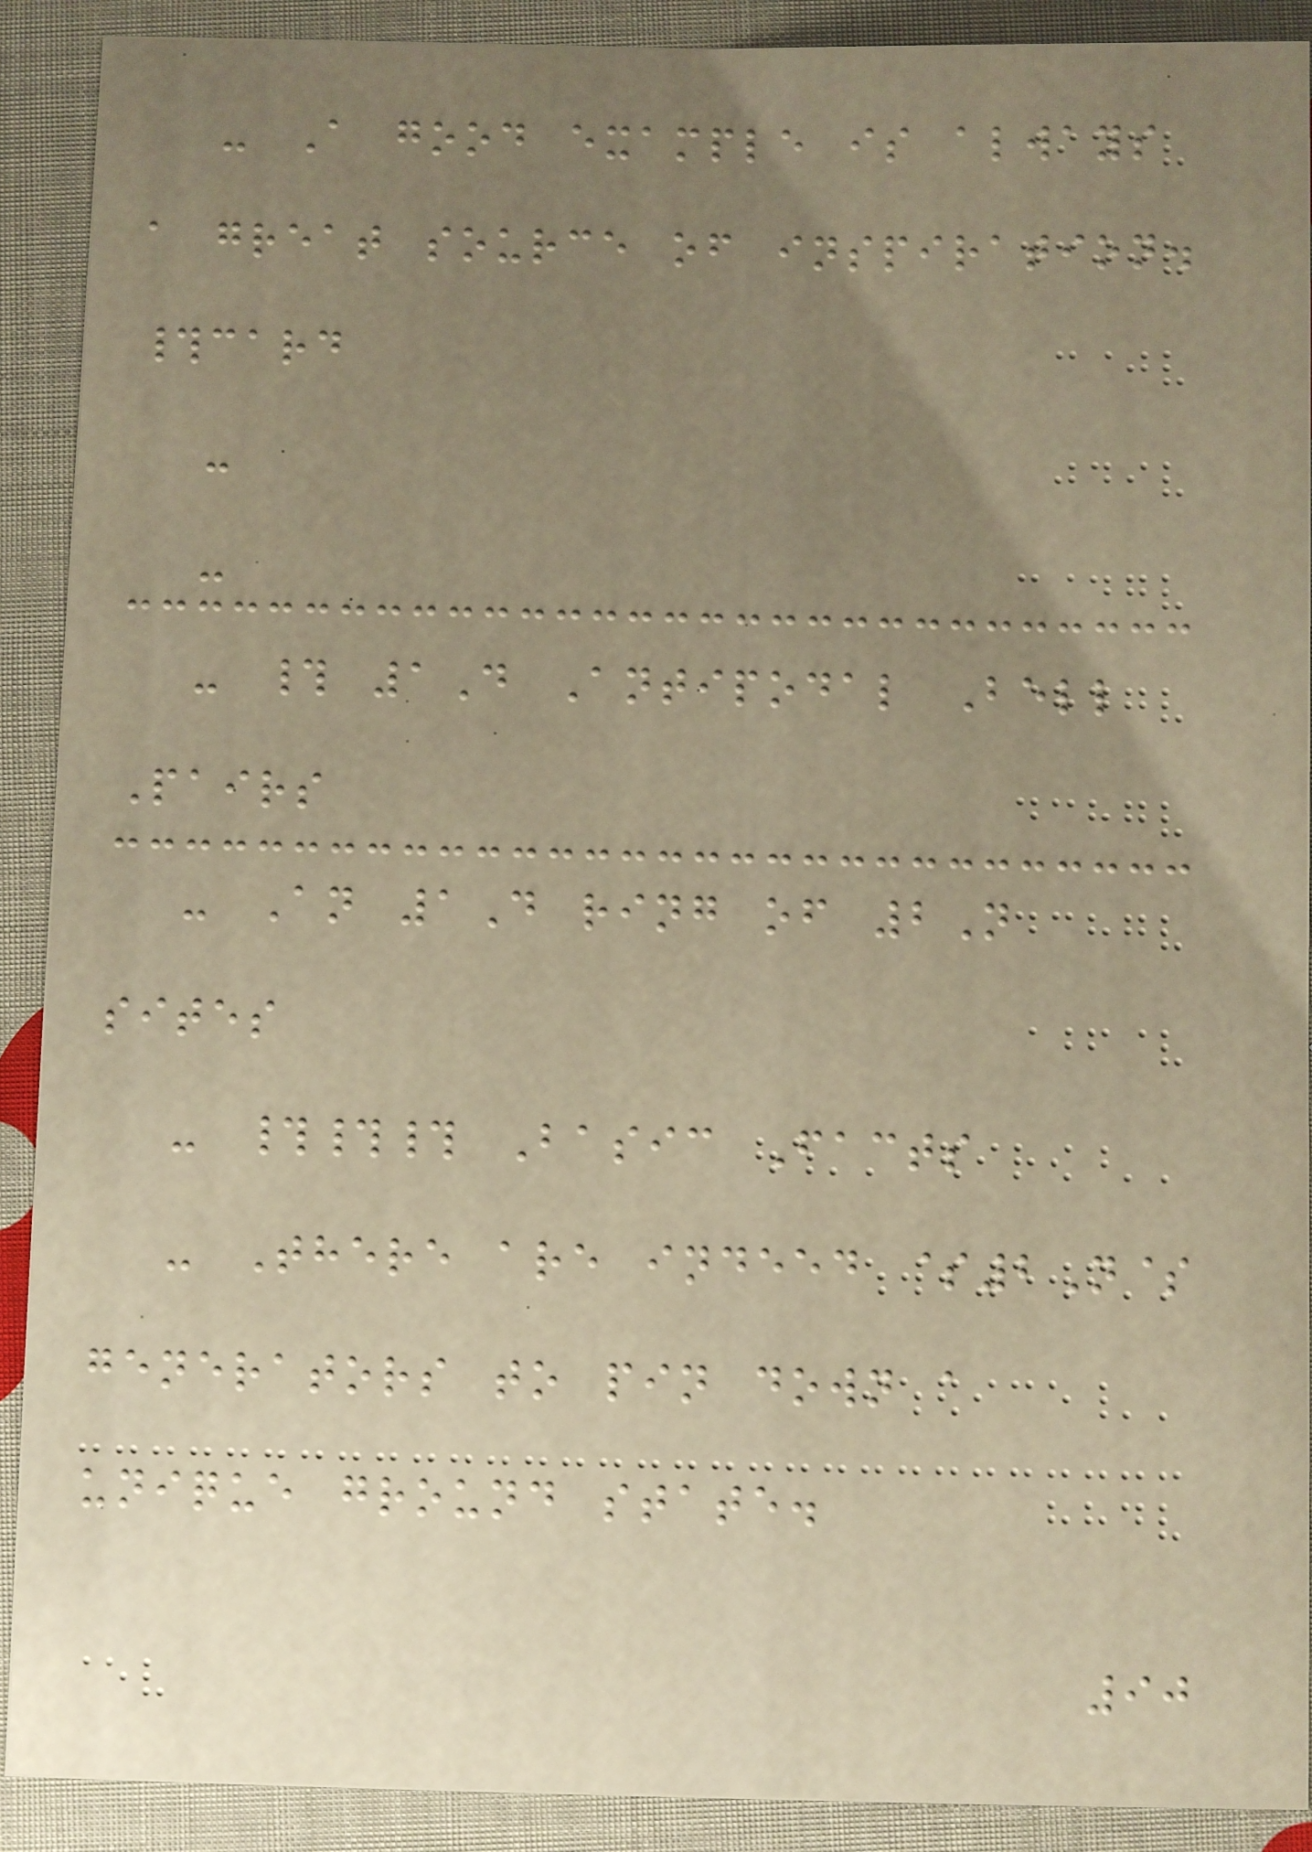- A good example is always
a great source of inspiration.
#card
-
-
- # 1D Antipodal Bell
Pairs
- An 1D ring of 2N
sites
- ### Basic Facts
- There are indeed $2N$
generators to pin down a
unique ground state.
90
